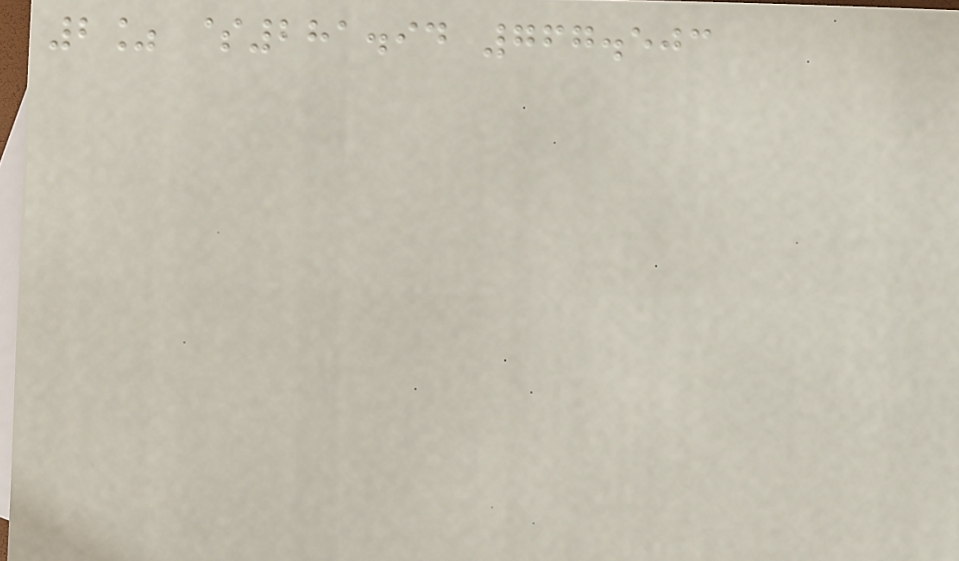2% $281.94 767.503
